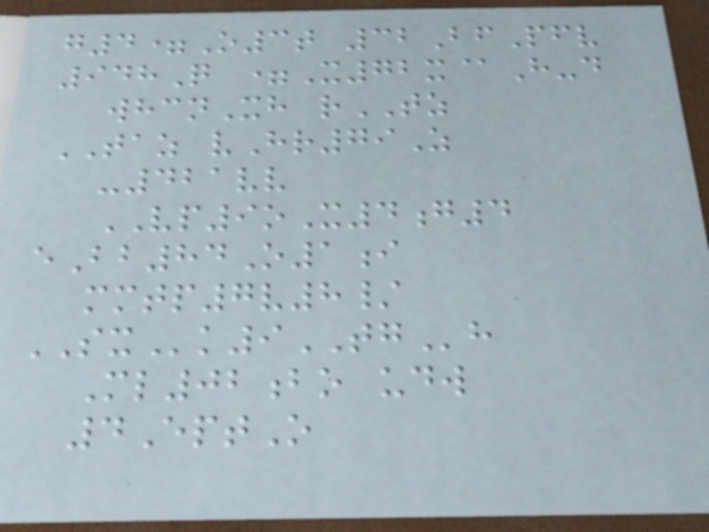g4=O3t 32BfPfv
948Q =X72x@H-d
whcnXh rTZ
TAZ vHr79Z
-421vv
VP9oX4g4
eBb84O1i
mmtp7v8/
SXk9TGh
Ml02bo udw
4EptO
